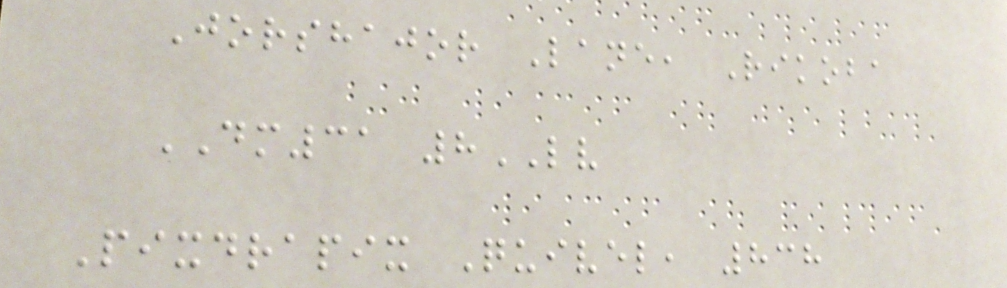Jorshajor Lane, Rikoba
DM31 8LV
Pixdrapix Quivel, 838
